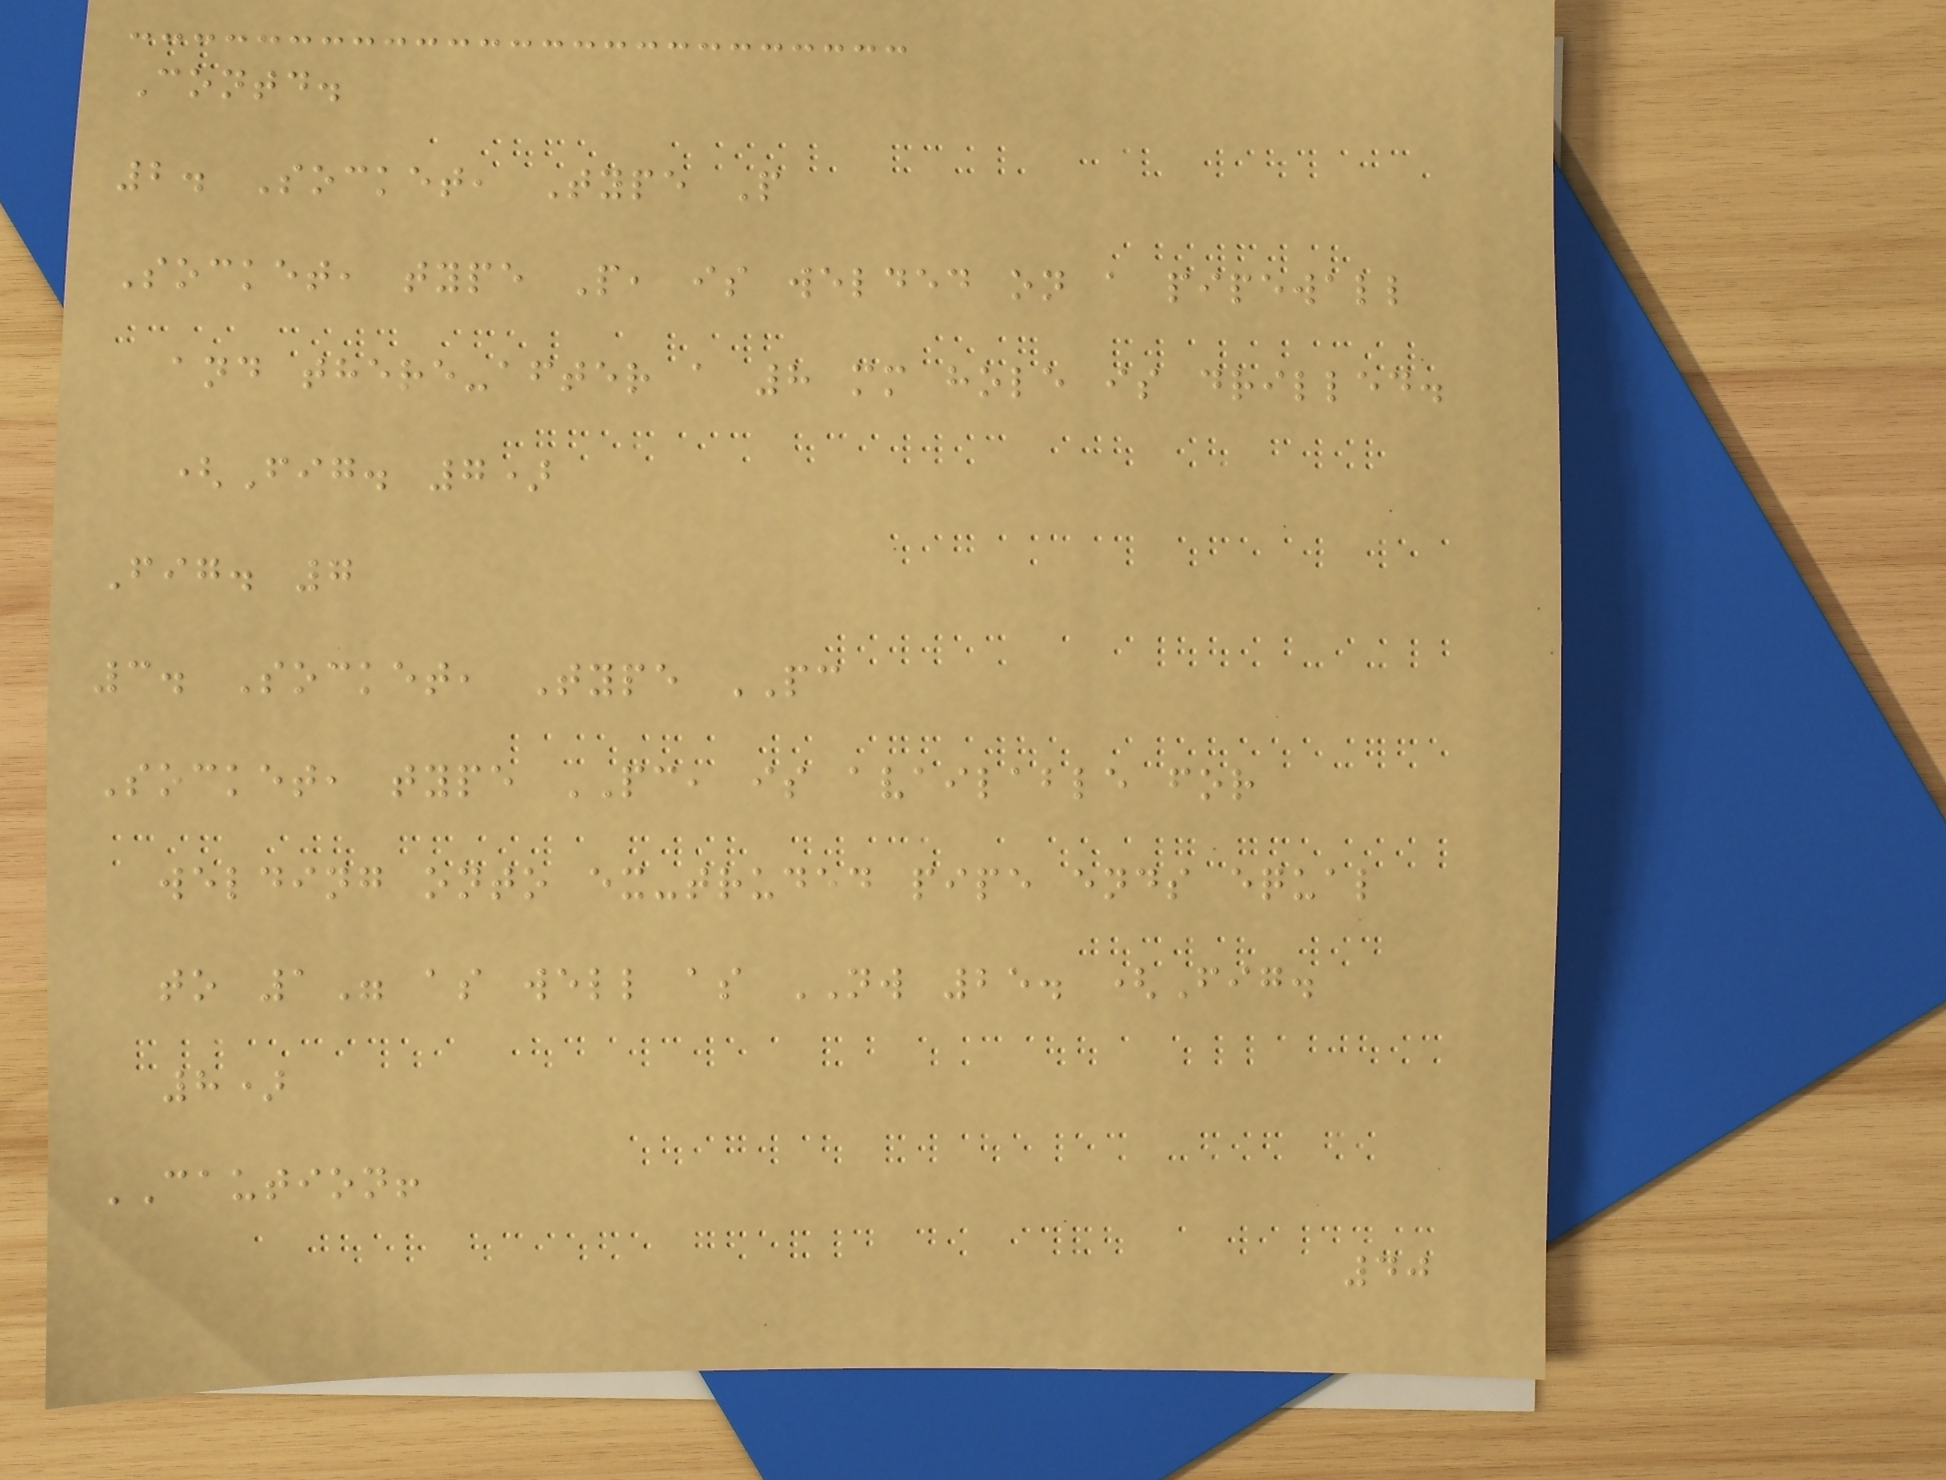Contd.
2. Socket, Type P
Socket, type P, is welded on a pipewall
and there-after a 8 mm hole is drilled.
(Fig. 7)
Fig. 7
3. Socket, Type PC
Socket, type PC, is available for
welding onto ex-truded pipe ends equal
to 1" as well as NW 25. (Fig.
8)
CAUTION!
40
